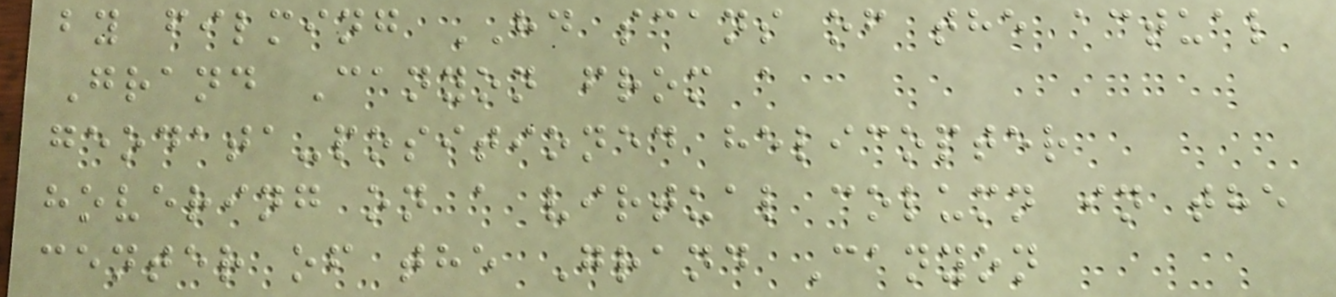by filming HD scans of the actual
Grand Canyon from a
geodata-positioned helicopter
hovering on a virtual column in the
center of the Grand Canyon
